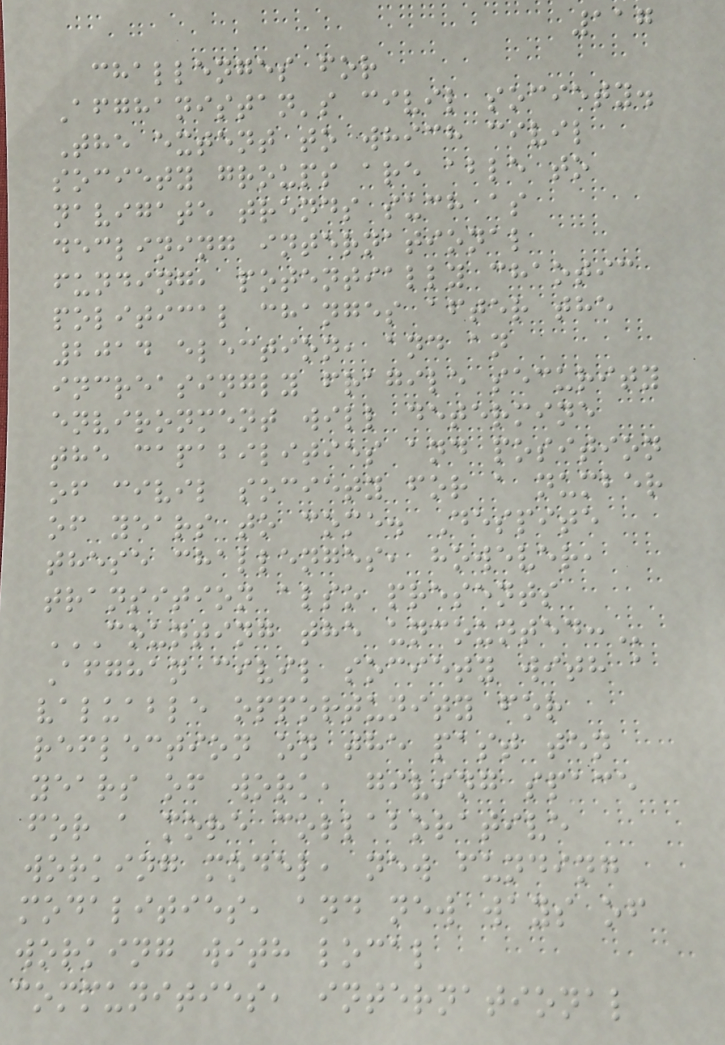117
challenges for
Afghanistan's civil society.
The extent to which civil
society groups are able to
navigate trends such as
declining international
funding, potentially chaotic
political changes after the
2014 election, and an
increasingly fragile security
environment will determine
the capabilities and position
of civil society for a number
of years to come. Despite
these challenges, however,
transition also presents
COUNTING THE UNCOUNTED:
Afghan civil society with a
valuable opportunity for
reflection on the past ten
years of work, giving space
for a more collaborative
working model, new funding
modalities, and new ways of
working with local
communities, international
